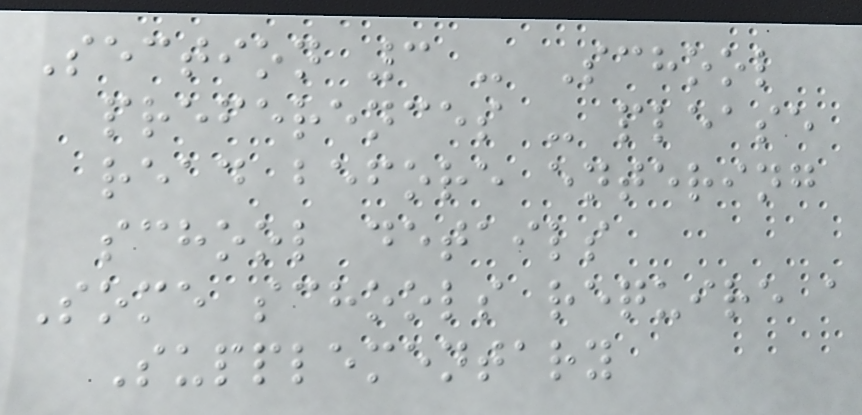Section 3 - School
preferences - please
read before entering
school details
Some schools require a
Supplementary
